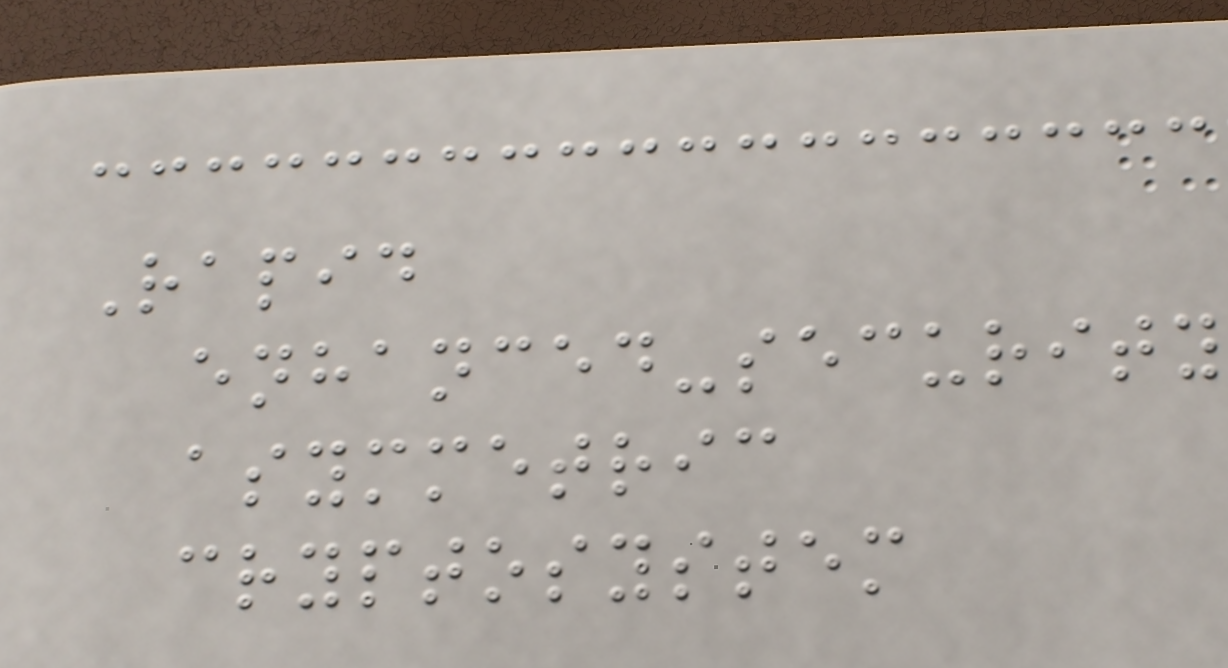Rapid
enhanced-security
asymmetric
cryptosystem
